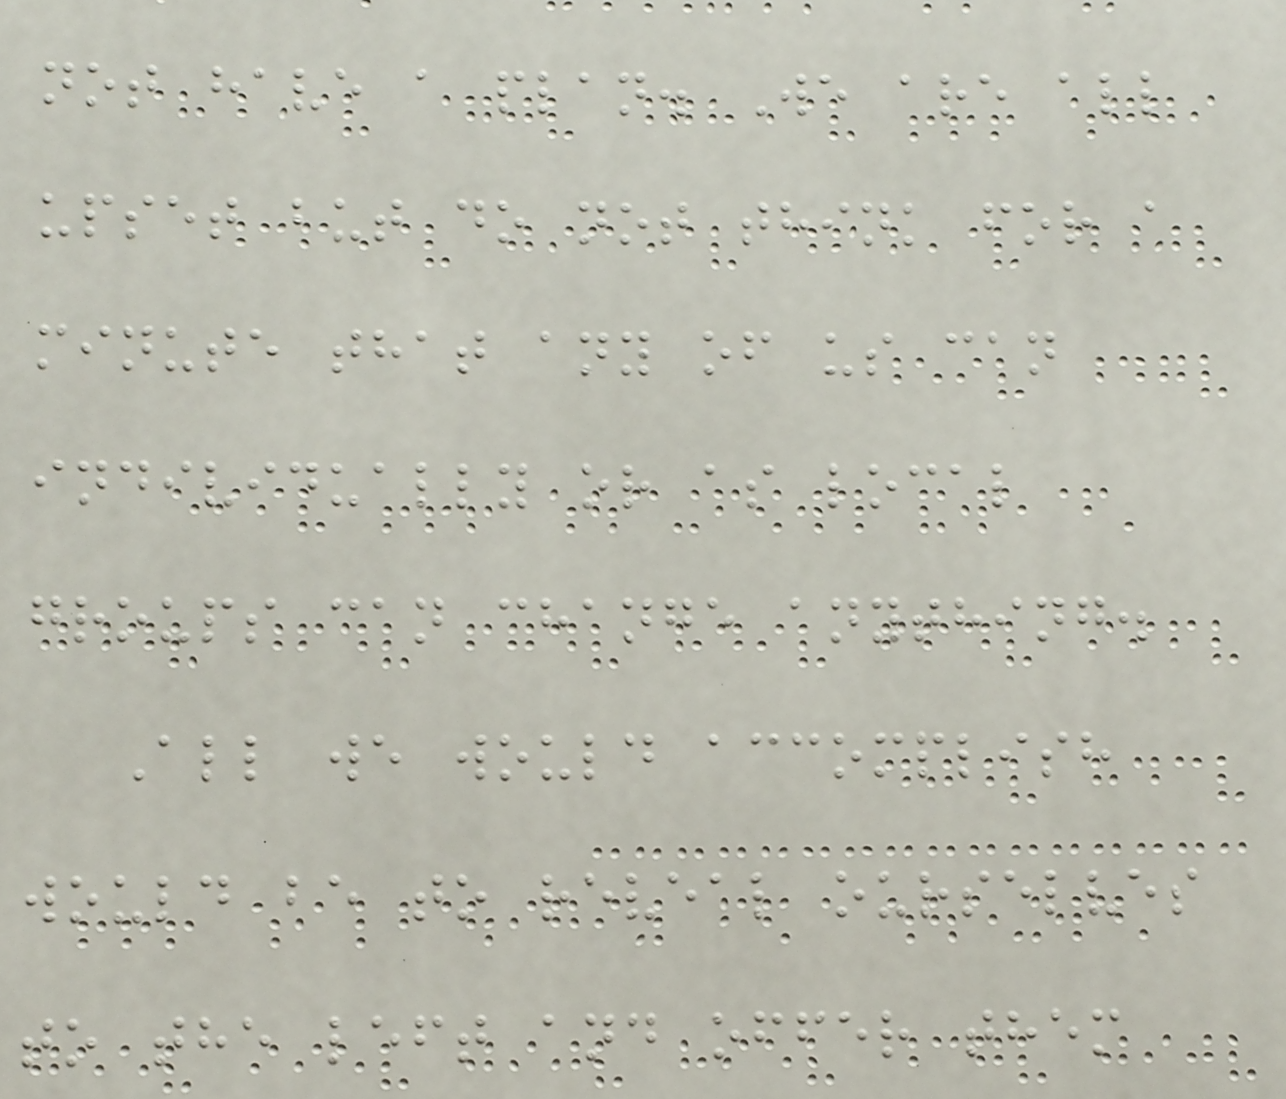not have a plan. We are all
upset but do not think for a
minute that any of us can
individually or as local
groups can change anything.
All we would accomplish
would be to reveal ourselves
to the left and offer them
